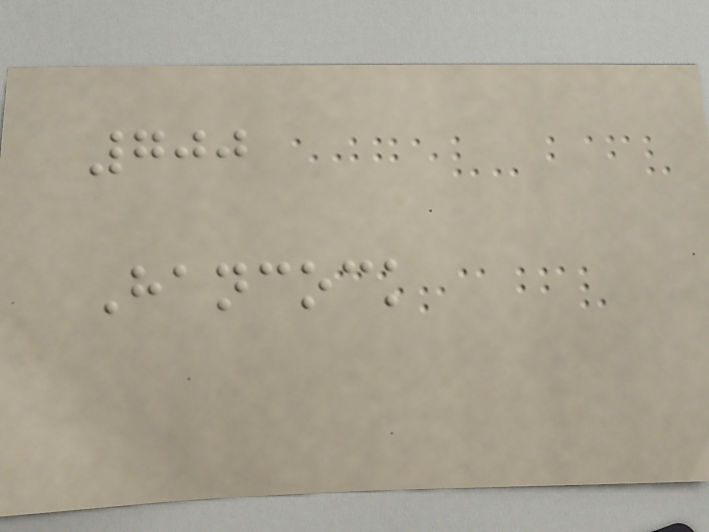700
Hancock
